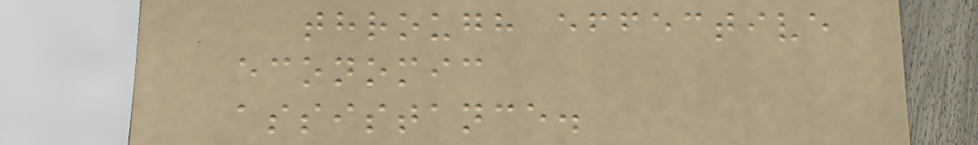through effective
economic
assistance.
